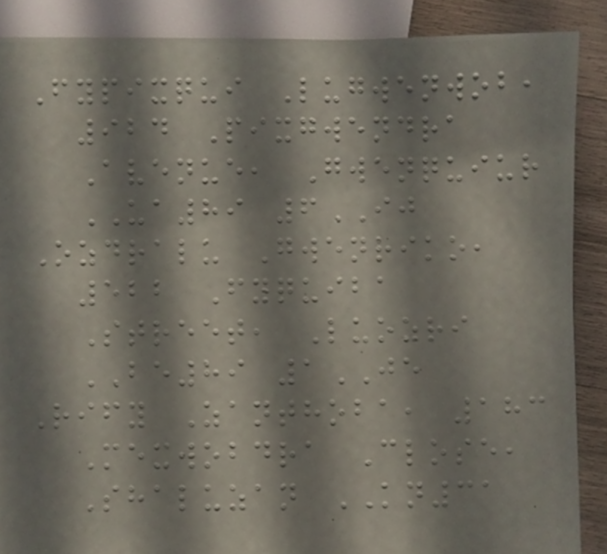Fypixqui Lugwenwob,
924 Pixgwendra
Avenue, Gwenquiur
UA89 6IJ
Ozdralu Gwenriko,
522 Fyquiba
Street, Luozri
BE89 1JE
Rify Zanthoba, 183
Mexwobdra Close,
Shaluzan KN31
